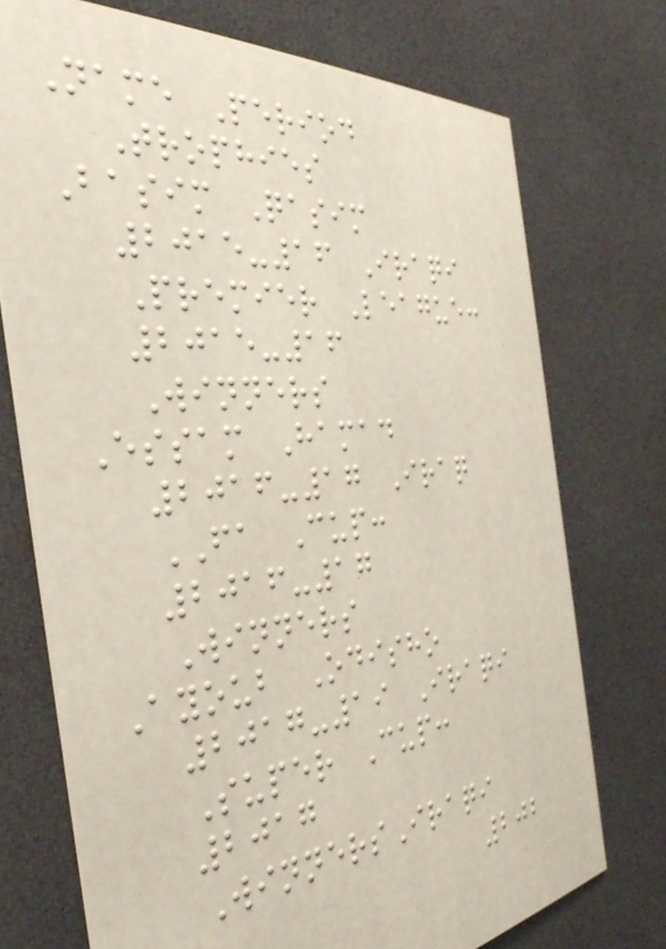Name Period
Trophies
Basim Qasim
2015-16 Iraqi
Premier League:
2015-16
Winners
Essam Hamad
2016-17 Iraq
FA Cup:
2016-17
Winners
Ayoub Odisho
2017-19 Iraqi
Super Cup:
2017
WinnersIraqi
202
